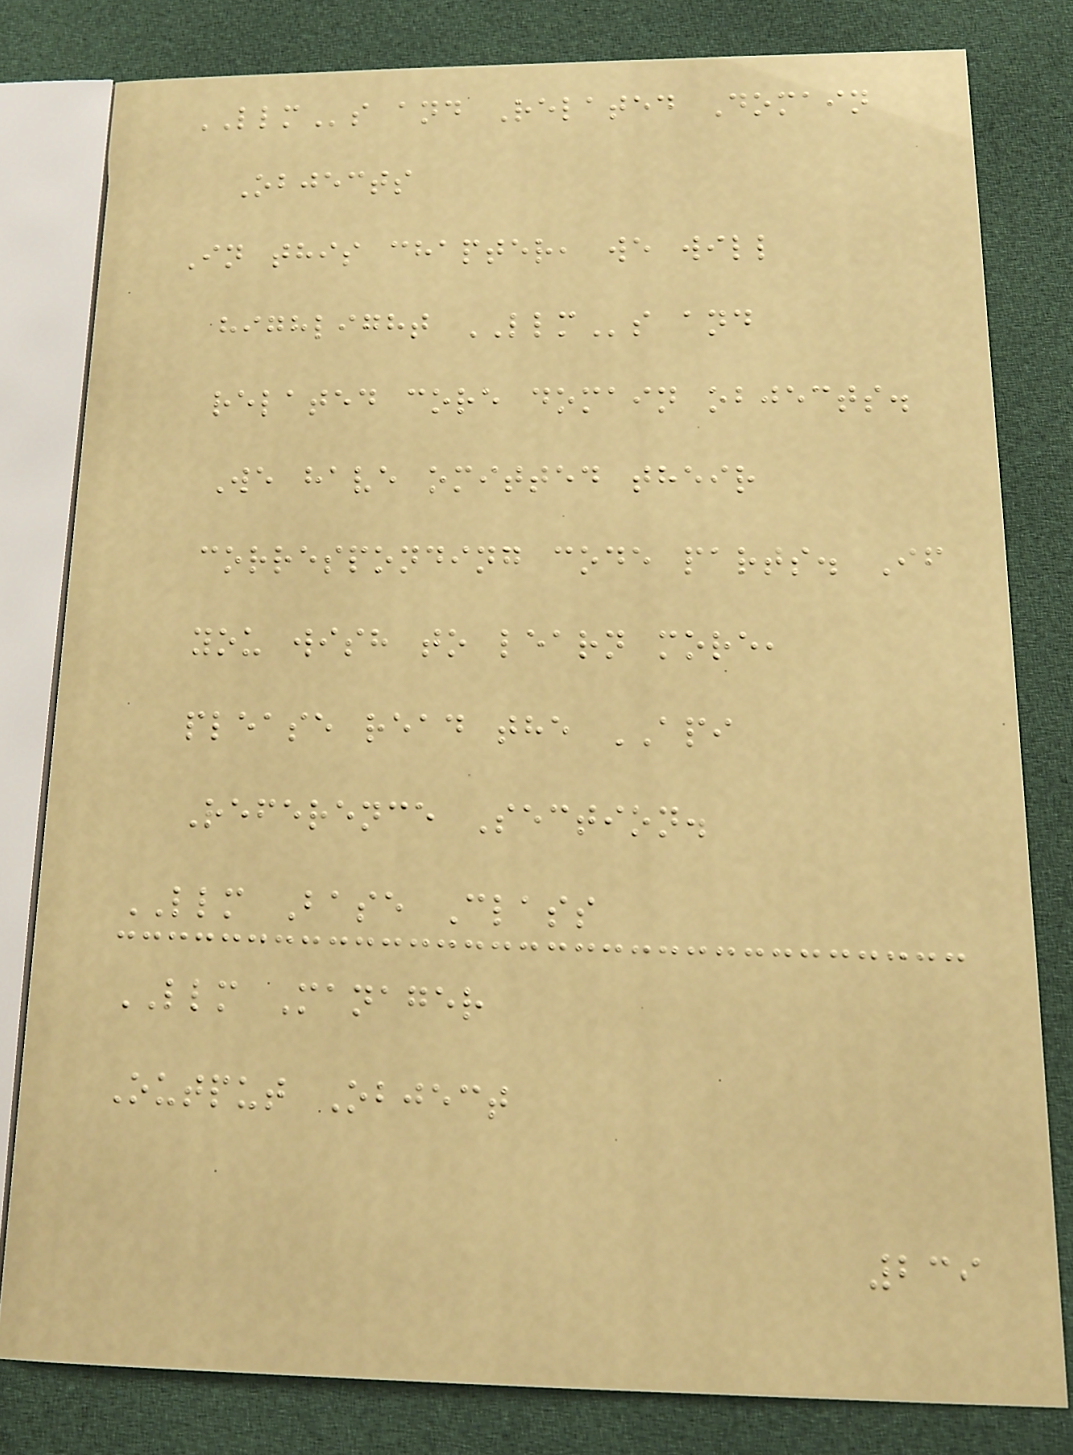LLMs and Related Domain
Objects
In this chapter, we will
highlight LLMs and
related core domain objects.
We have omitted their
corresponding code parts. If
you wish to learn more,
please read the API
Reference Section.
LLM Base Class
LLM Manager
Output Object
239
